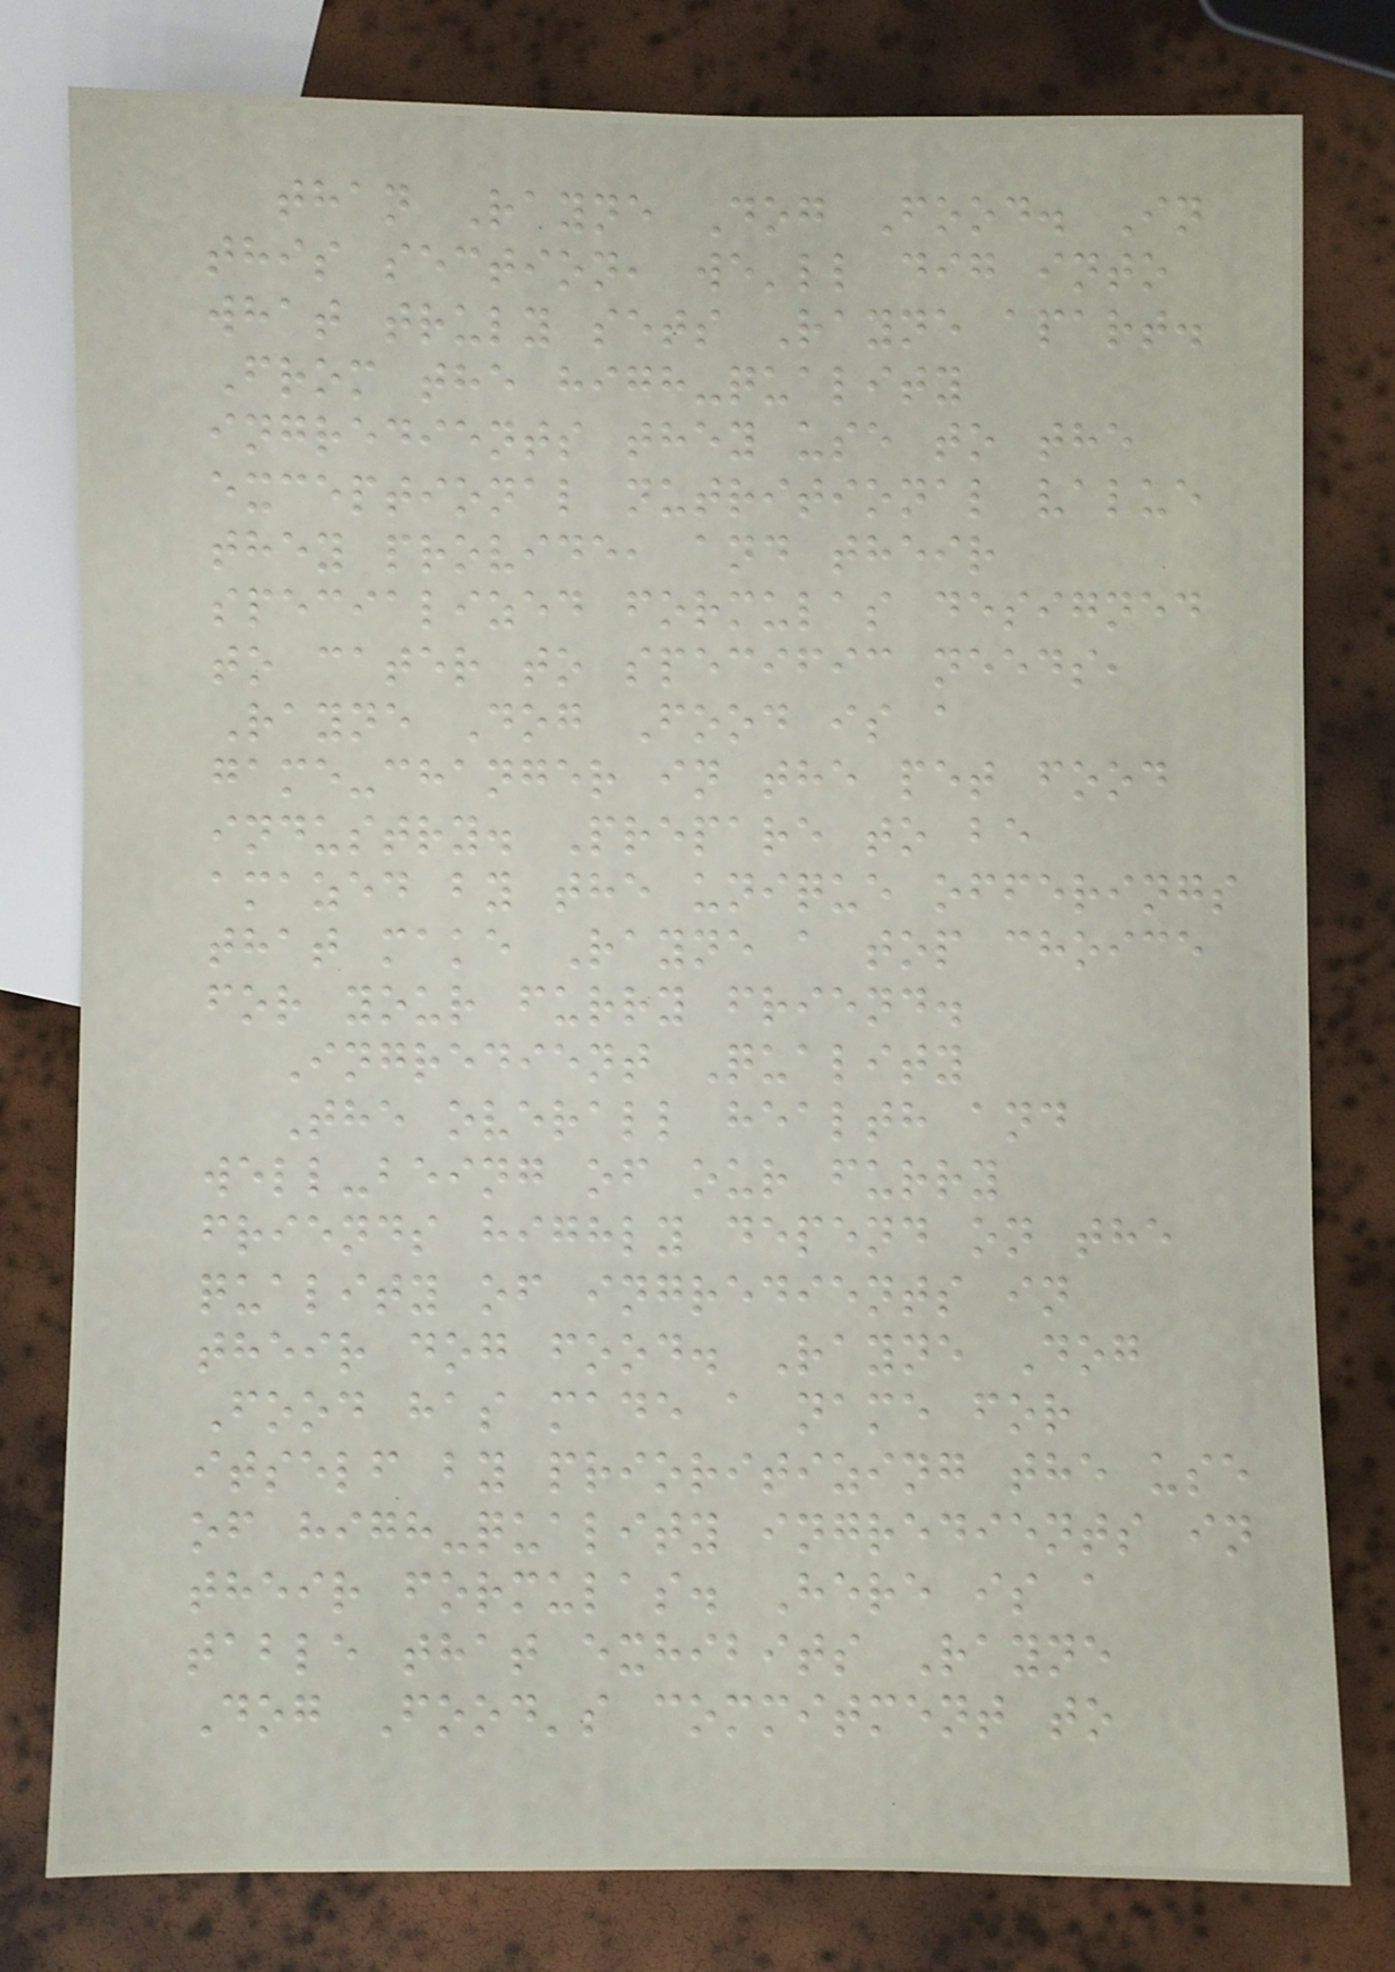than Rayne Dog Food. In
this section, we'll dig into
what truly sets Rayne apart.
From the high-quality
ingredients they use to the
exceptional nutritional value
they provide, and their
specialized formulas designed
to cater to specific needs,
Rayne Dog Food is a
game-changer in the pet food
industry. Prepare to be
amazed by the unique offerings
that make Rayne a top choice
for your furry friend.
Ingredient Quality
The overall health and
well-being of our furry
friends highly depend on the
quality of ingredients in
their dog food. Rayne Dog
Food has made a name for
itself by prioritizing the use
of high-quality ingredients in
their formulas. Here is a
table that exhibits Rayne
Dog Food's commitment to
